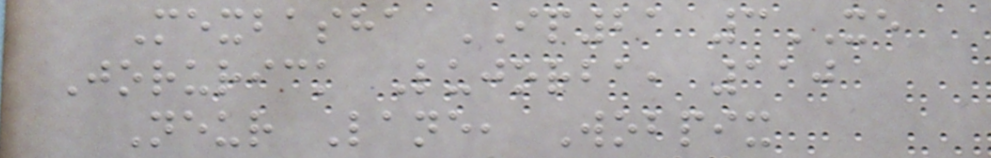Mexbasha IP21 3XE
Jorurick Lujorba, 110
Neur Lane, Wobpix
